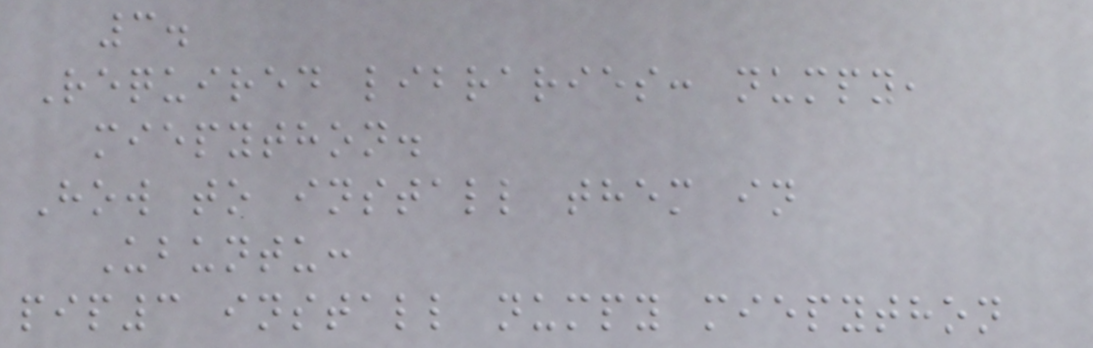3.
Required libraries: numpy,
miepython.
How to install them in
Ubuntu:
pip3 install numpy miepython
